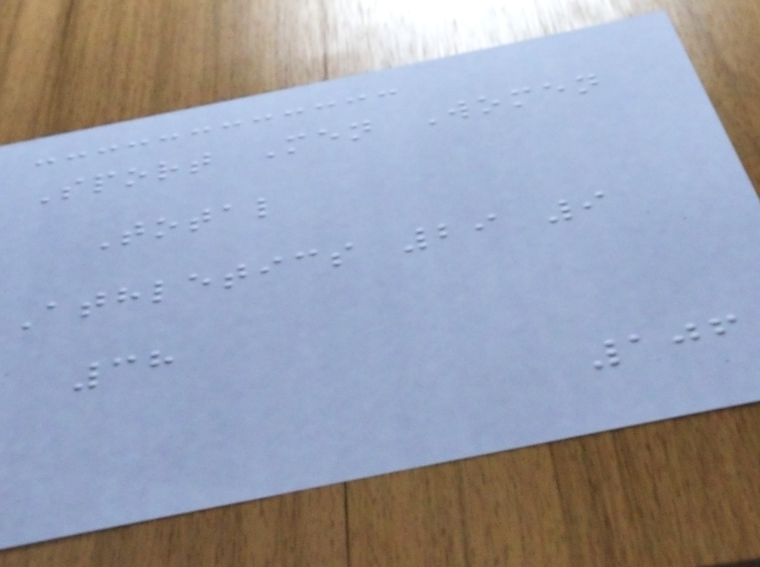Sport Men Women
Total
Athletics 29 9
38
106
